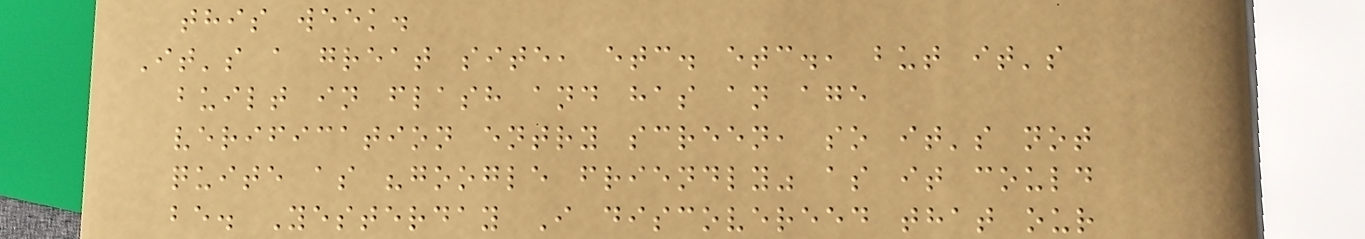this week.
It's a great site, etc. etc., but it's
built in flash and has an age
verification entry screen, so it's not
quite as "google friendly" as it could
be. Yesterday I discovereed that our
